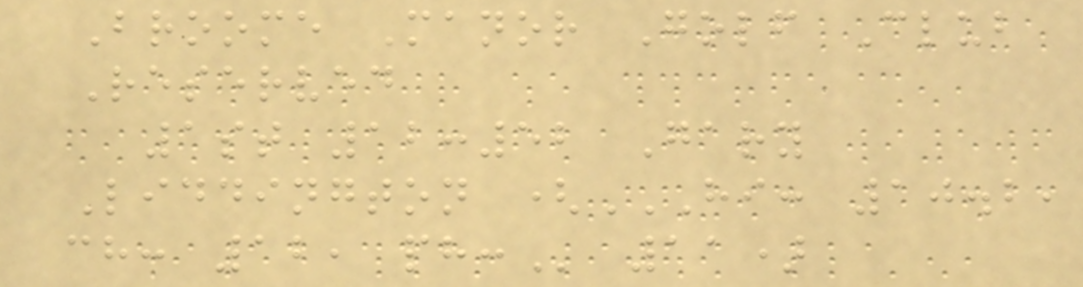Broome Manor Golf Club
Reserved
1st 12:52 Gary
Liddington (HI: 10.2,
CH: 12, PH: 11)
